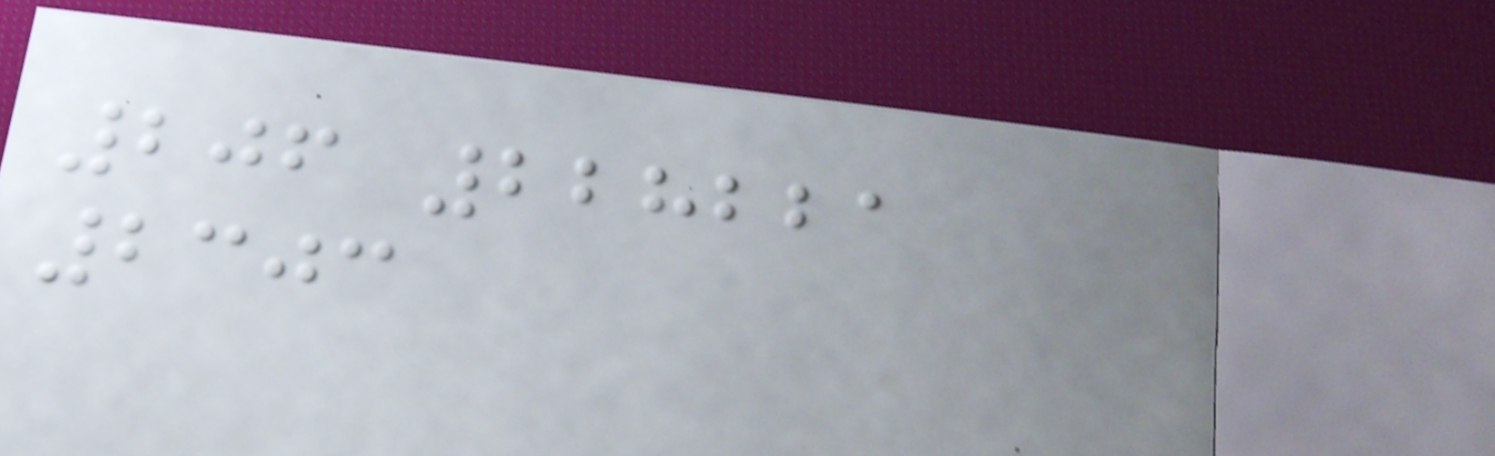206 228221
2303
